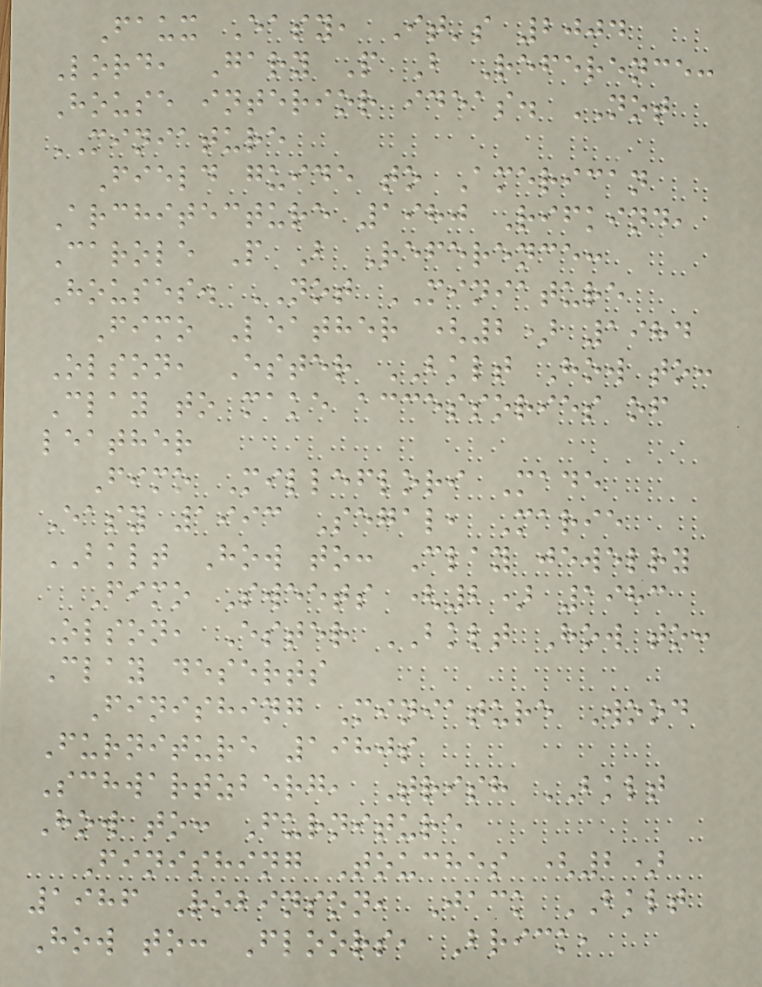Faux Easy, It's 2004
Lord, Gary P B Reference:
House interior ideas. NOT
MINIATURE
Field guide to American
Architecture 1980 Rifkind,
Carole P B Reference:
Houses. NOT MINIATURE
Fimo Leather (2) 1984
Olson, Ester BKLT How to:
Clay to make accessories of
leather
Fimo Milleflori Made
Easy 1993 Segal, Marie
BKLT How to: Clay jewelry
Fimo Sweets (2) 1983
Olson, Ester BKLT How to:
Clay deserts
Finishing Miniature Wood
Furniture 1980s
Schwartzberg, Trish BKLT
How to: Furniture
Finishing Touches (2)
1986 Robinson, Jack BKLT
How to: Floors, Brick,
